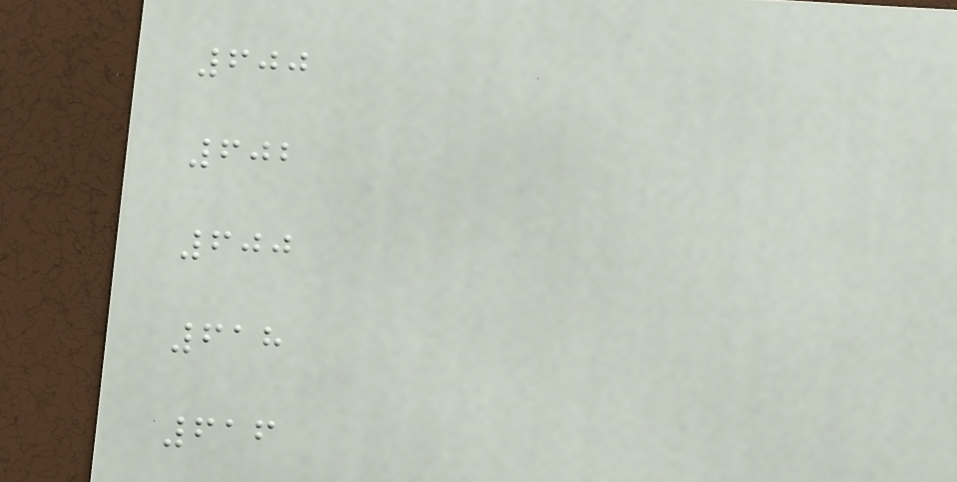600
602
600
618
616
